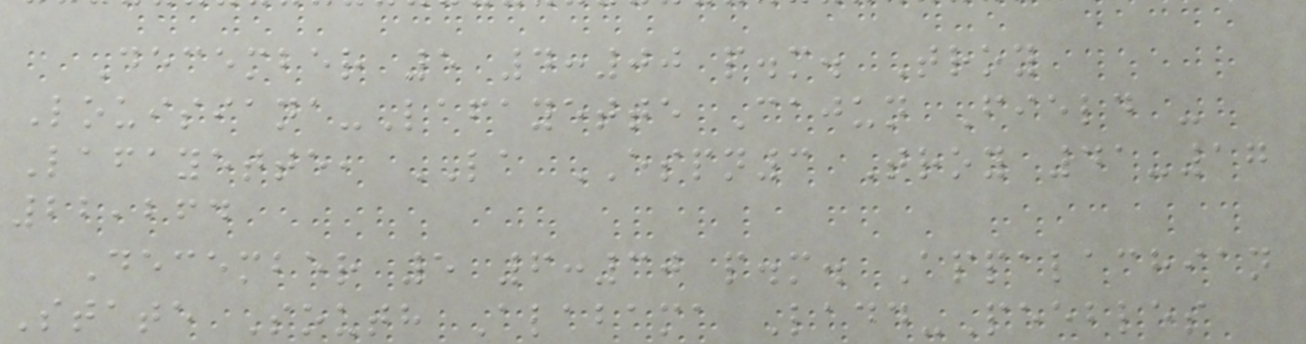December 5 4:00 p.m. Troy
Louisiana-Lafayette Cajun Field -
Lafayette, LA ESPN3 Troy 41-17
22,264
December 5 6:30 p.m. Appalachian
State South Alabama Ladd-Peebles
